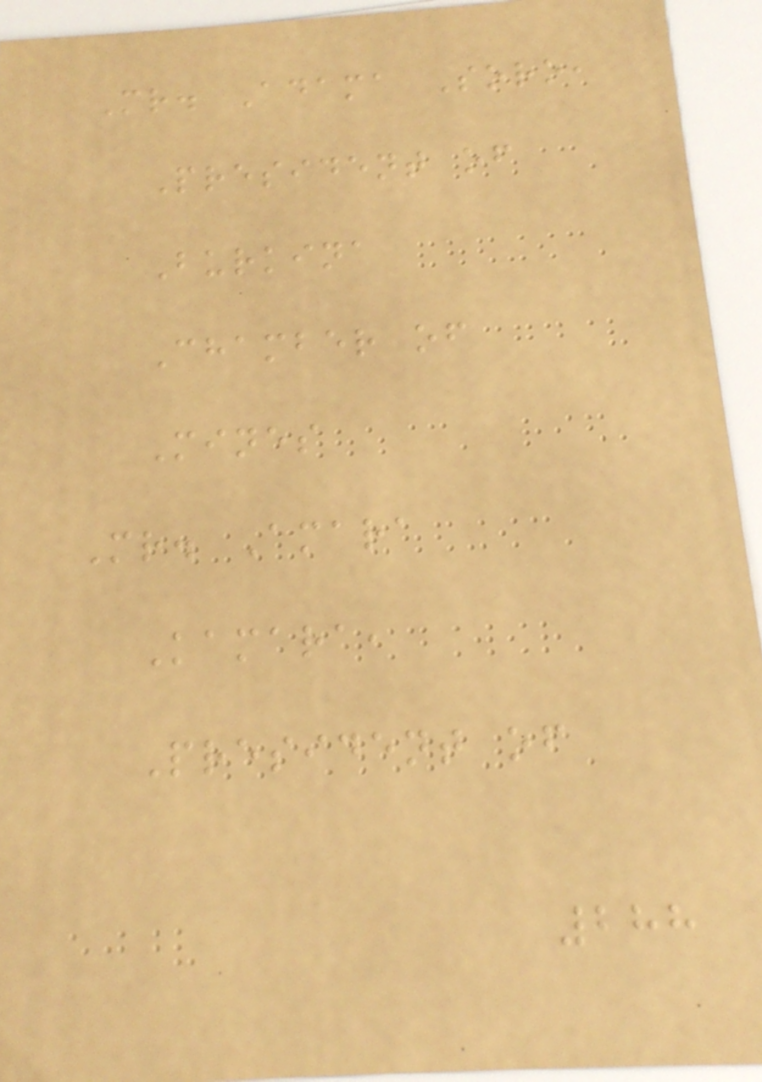Mr. Adama Soro,
President of
Burkina
Chamber of
Mines
Mr. Amara
Kamara,
President of
288
